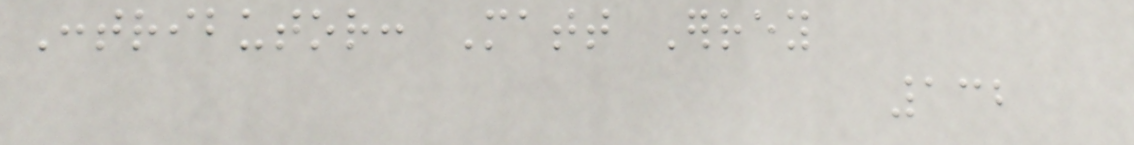Contributor: Matt Errey
132
